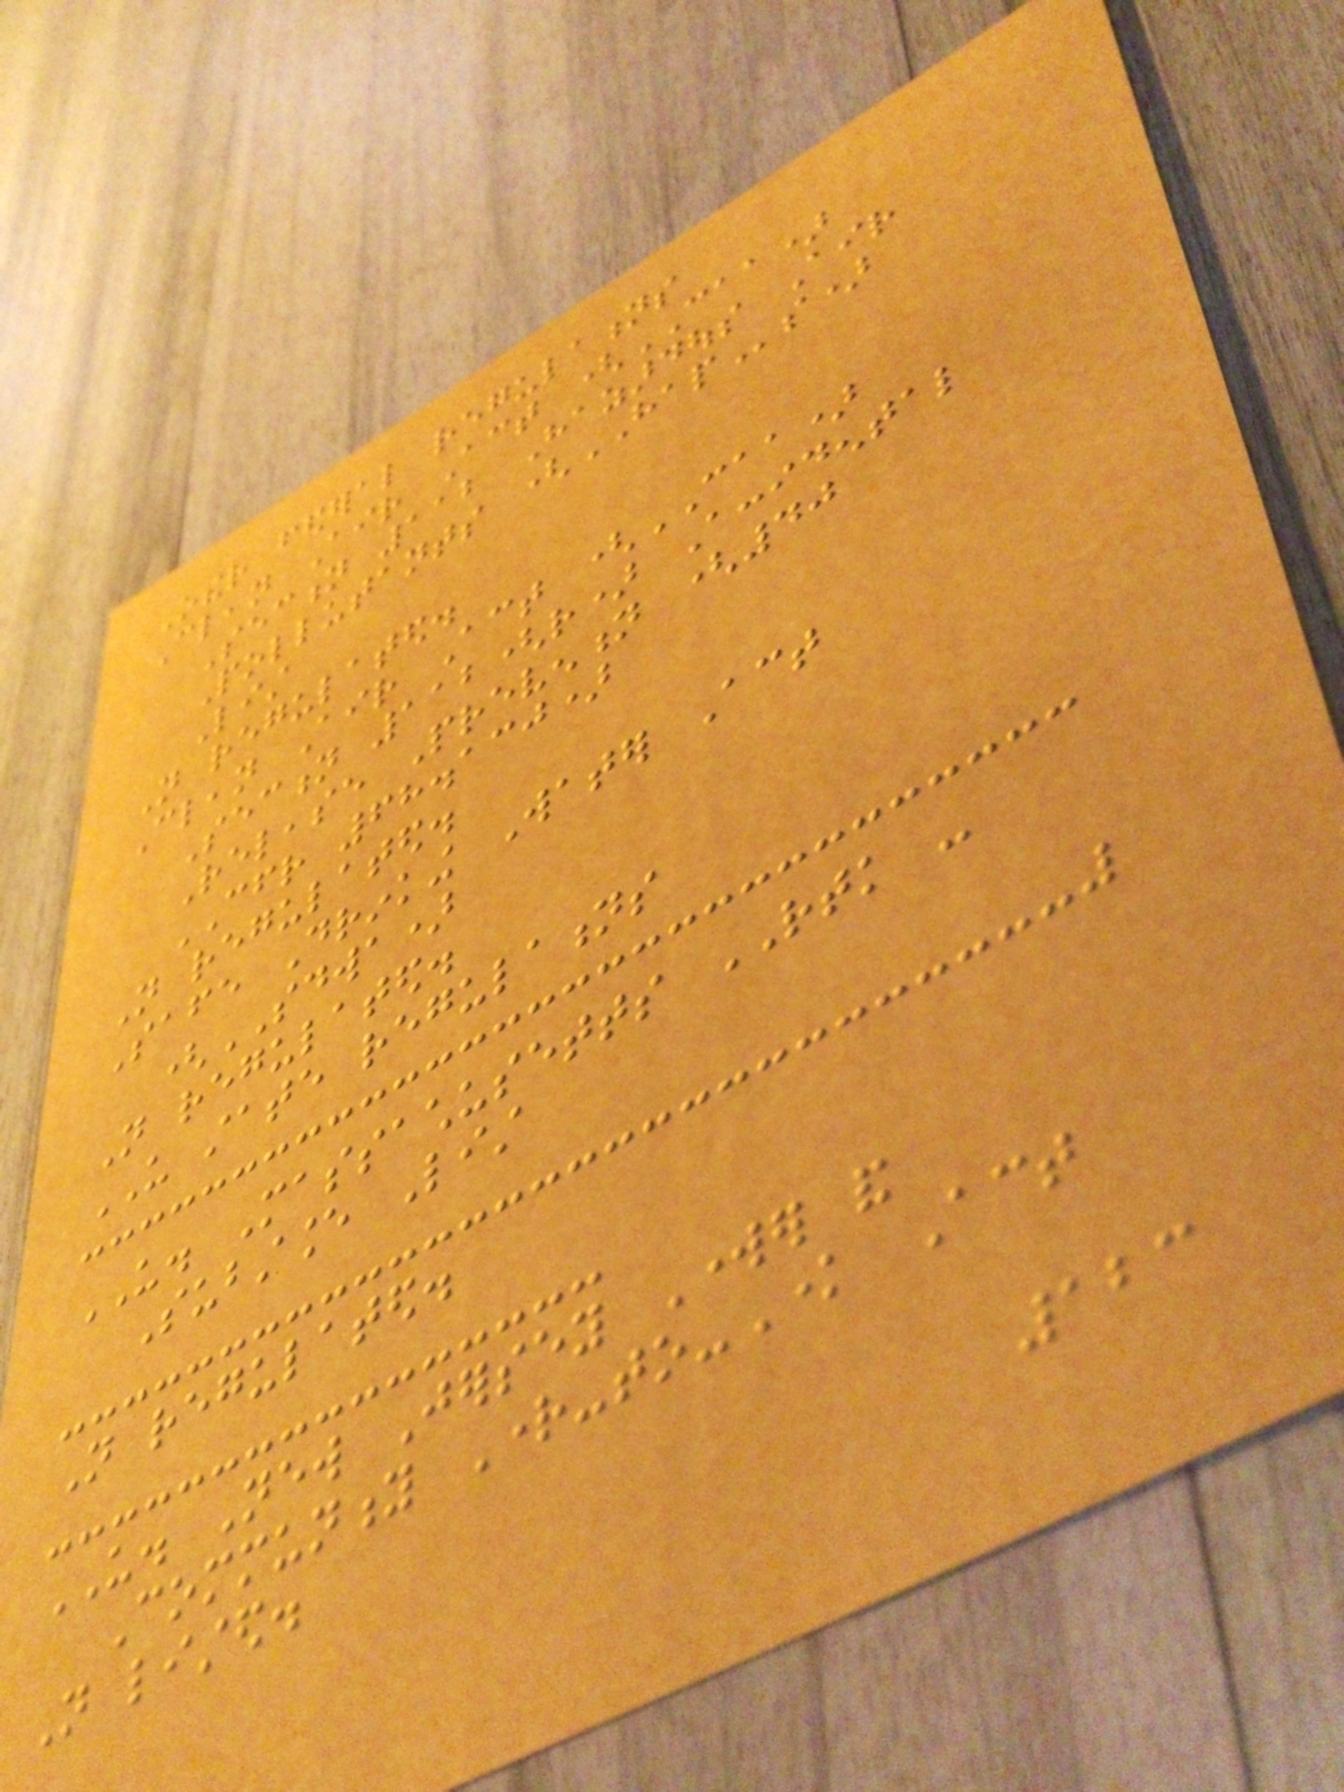Other federal regulations
Clean Air Act (CAA)
Section 112 Hazardous Air
Pollutants (HAPs)
List
Not regulated.
Clean Air Act (CAA)
Section 112(r) Accidental
Release Prevention (40
CFR 68.130)
Not regulated.
Safe Drinking Water Act
(SDWA)
Not regulated.
US state regulations
US. Massachusetts RTK -
Substance List
Not regulated.
US. New Jersey Worker and
Community Right-to-Know Act
Not listed.
123
